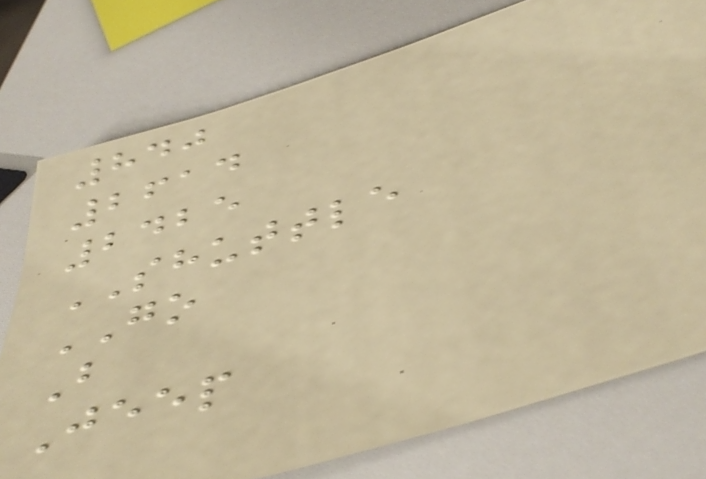840
2614
2425
SHUTTLE
GO
B
Jeep
